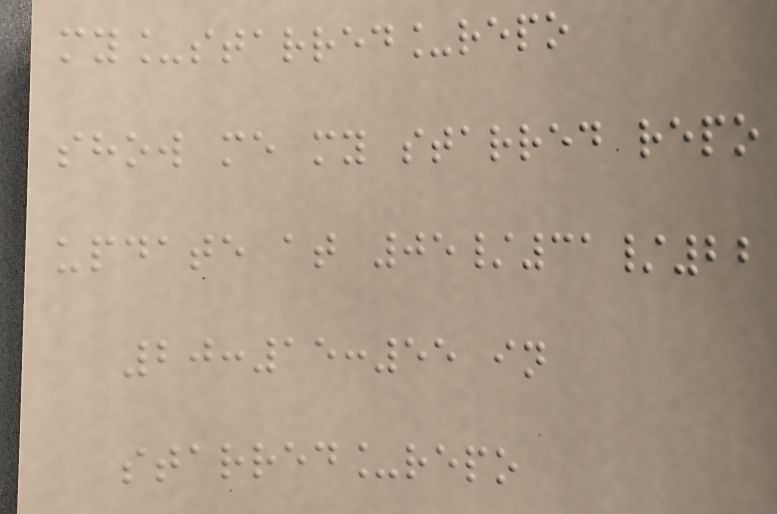my_starred_repo
show me my starred repo
update at 05/31/22
20:15:55 in
starred_repo
